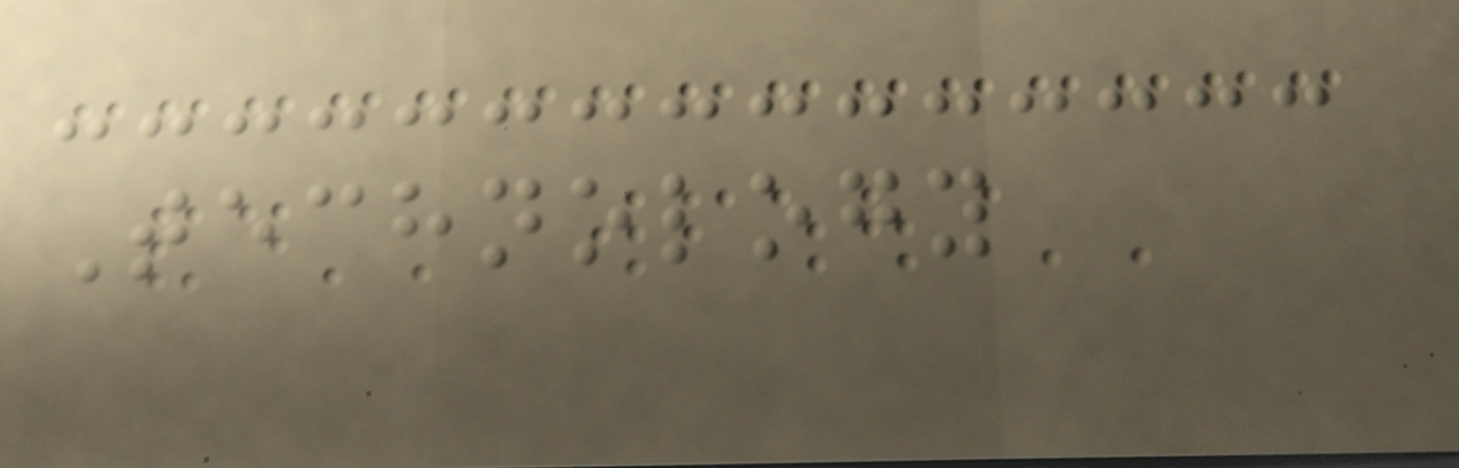Technology
